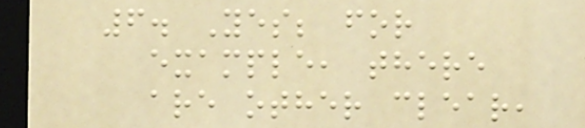6. Yes; for
example, there
are other clear,
